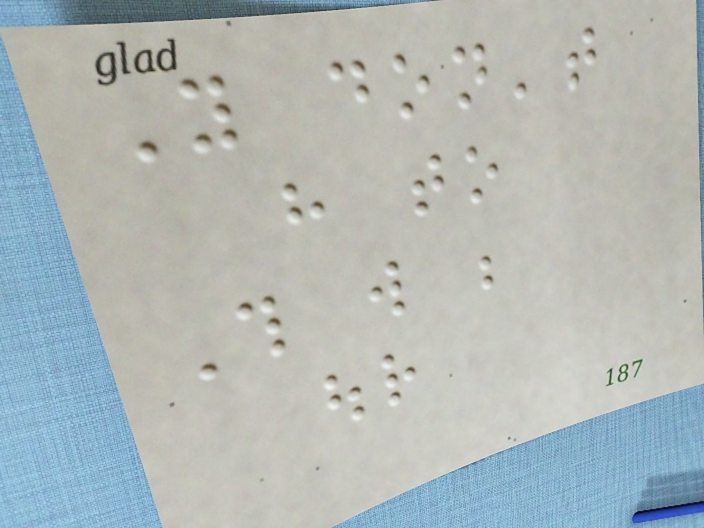You don't
have to
This will be
our
